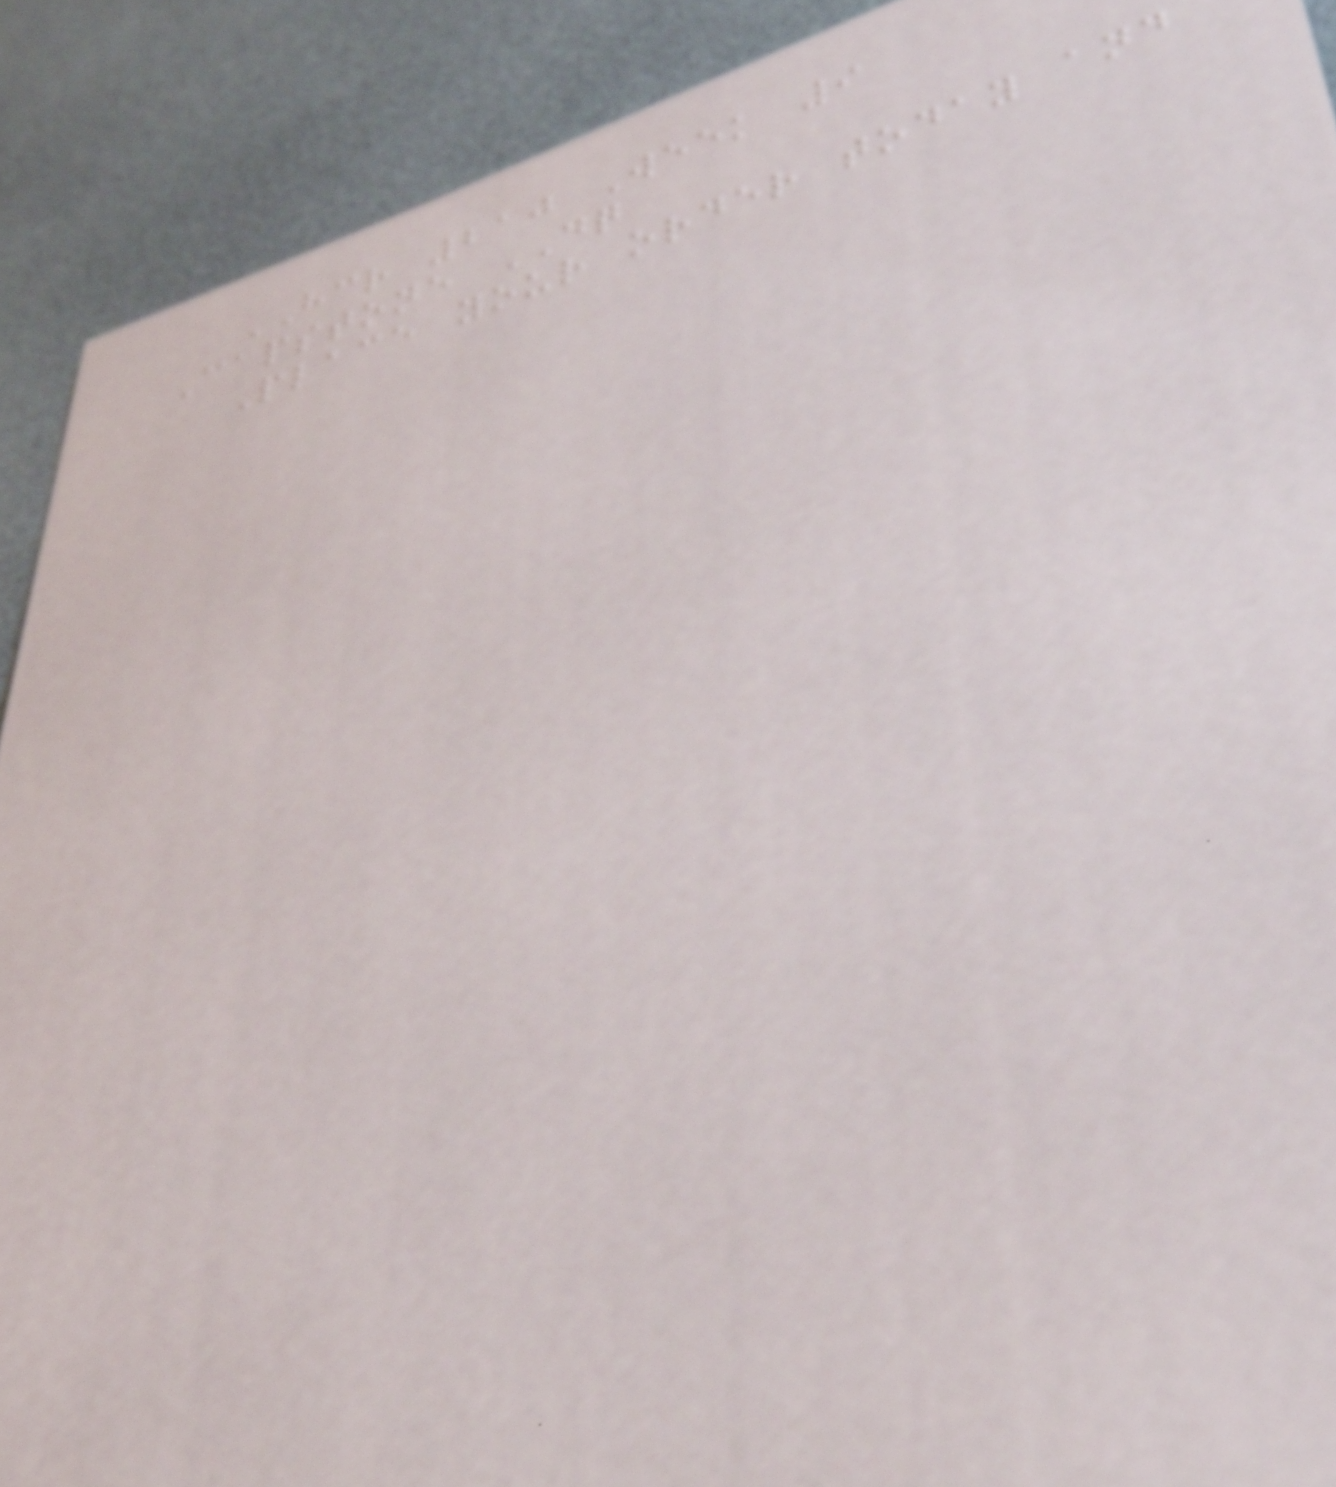HCR 210 Week 9
Capstone DQ
Place your order today and
